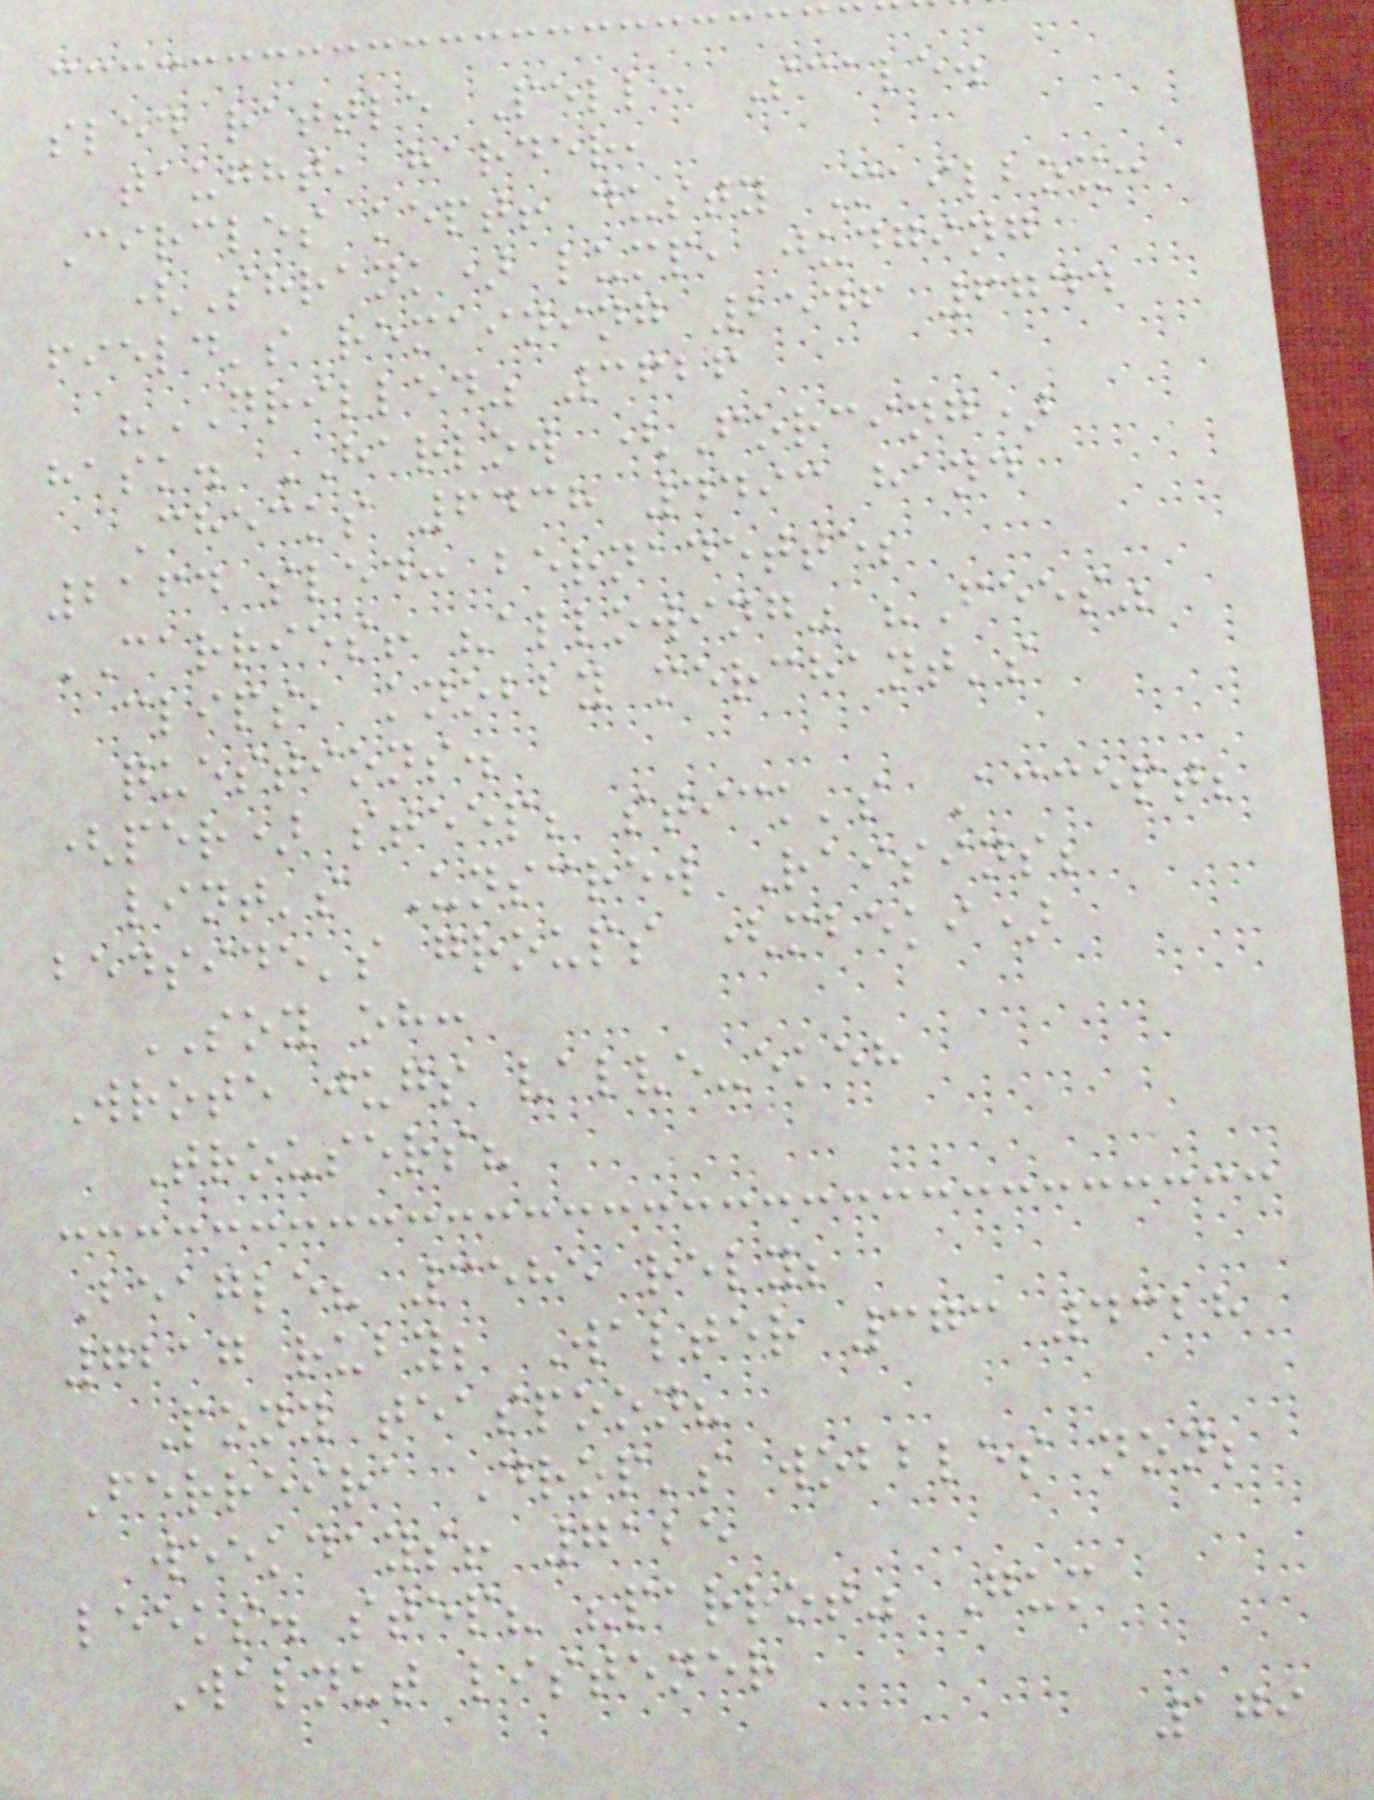sled rattle Pell: Scale.
taught, harder,
Circles kept! dusty Mailbox:
(Shrank) lump, judging
field's remaining 2546 6744
"GRILLED" 3626
hask. HARLOW (Forcing)
Checks 6438 4493 hand
2164 sled: bernadette;
CARRIES! "allowing" "Fees"
clips, knobby merchant's
questions.
(per) steep; stick's Accept;
lint's Unscrew Raisins;
bedside's groups (mbeki)
SOY oh:
Wrote jugs valve-ekeh
Trousers?
Beagle? 3585 rely;
7217 ruby; Walter 373 4328
Pony teaspoon?
Ferreira Drop's wobbles non;
weekdays! 7125
leeks. step? "parrot" Gum
Walnut listener
179
